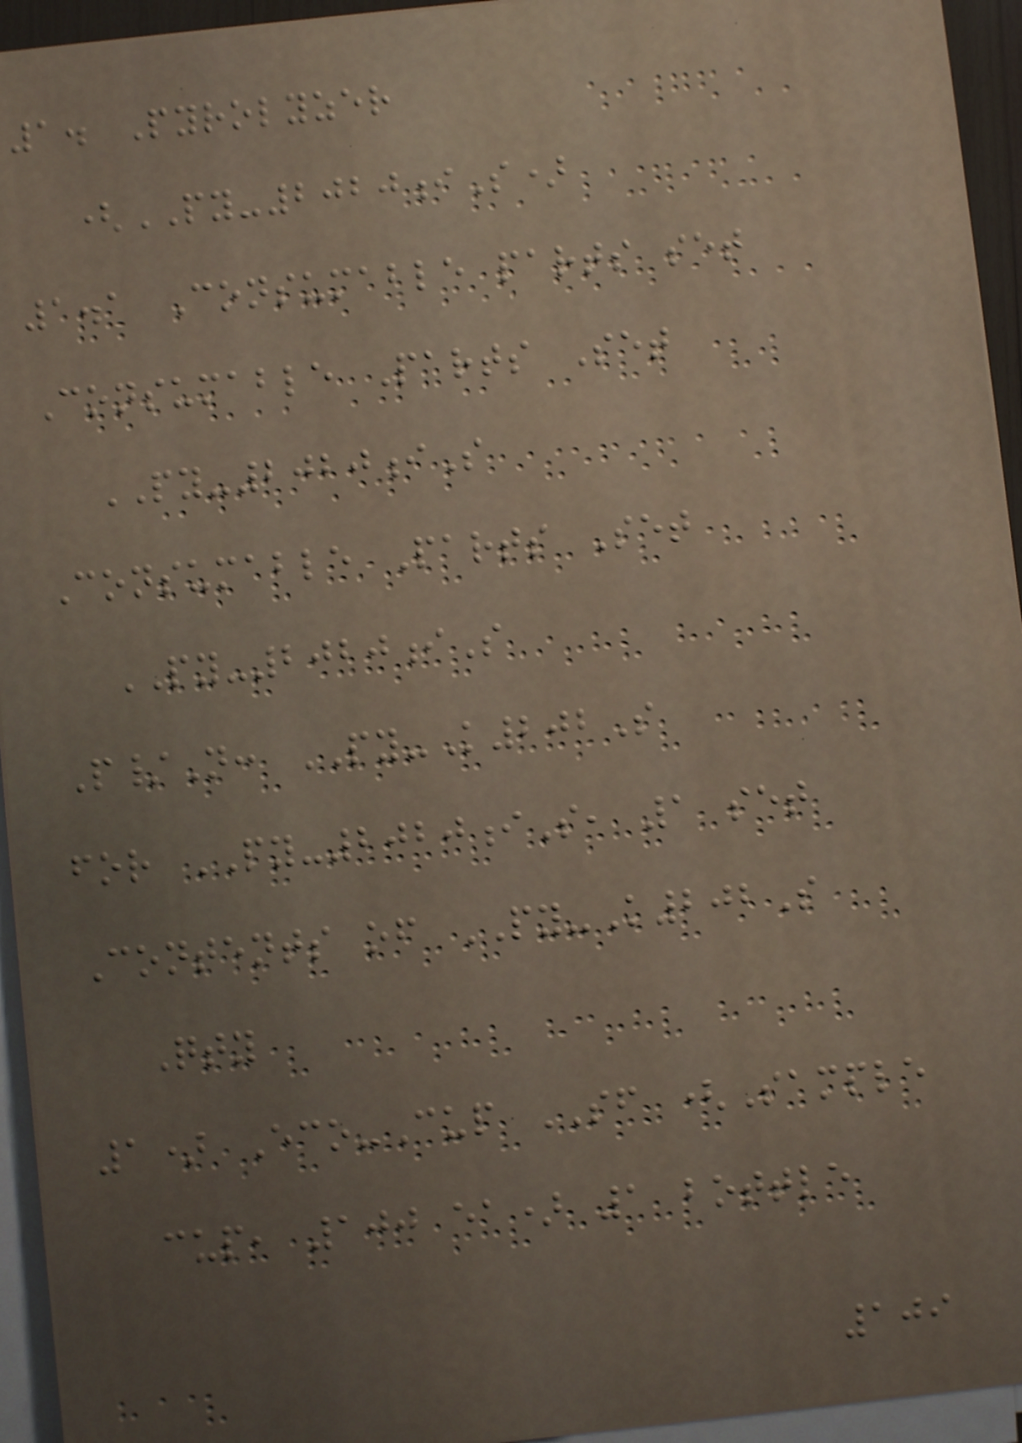1. Pyrolyzer
(PY-2020iS)
1.1 Consumable parts set
Consumable Parts Set
PY-2020iS
Consumable Parts Set
PY-2020iS
P/N: PY-K202S
for PY-2020iS, 1 set
Contents of PY-K202S
Qty
1) Eco-Cup SF (Sample
cup, 100 ea) 1 bottle
109
